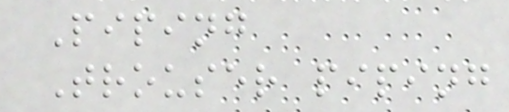Piping
Trouser piping
